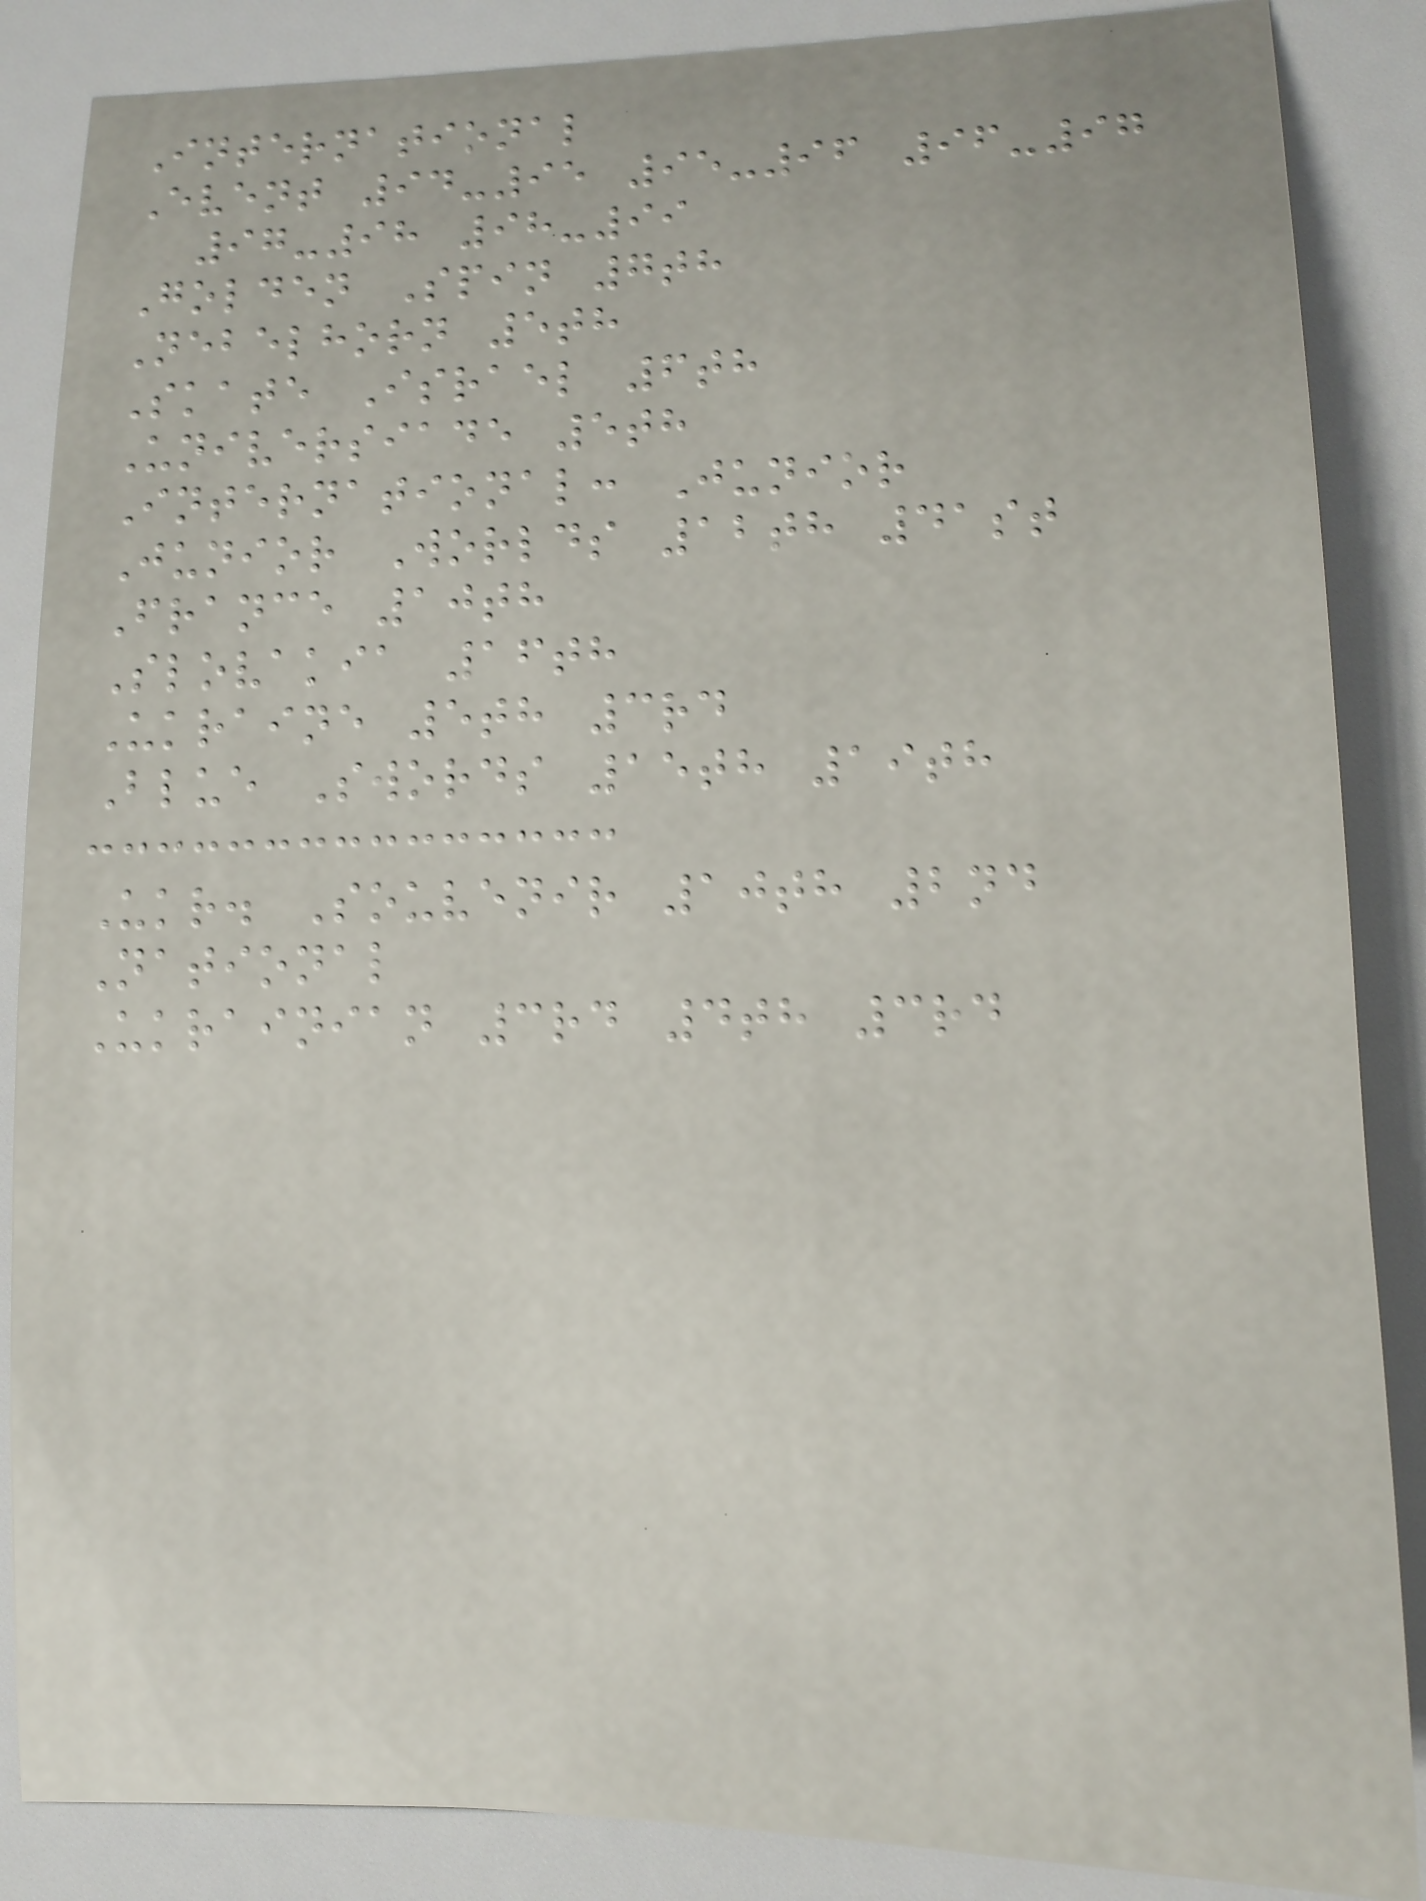International
Event 94-95 95-96 96-97
97-98 98-99
Golden Spin 7th
Nebelhorn 5th
Skate Israel 6th
Universiade 5th
International: Junior
Junior Worlds 12th 41st
France 10th
Slovakia 16th
Ukraine 5th 3rd
Blue Swords 15th 19th
Ukr. Souvenir 10th 2nd
National
Ukrainian 3rd 4th 3rd
